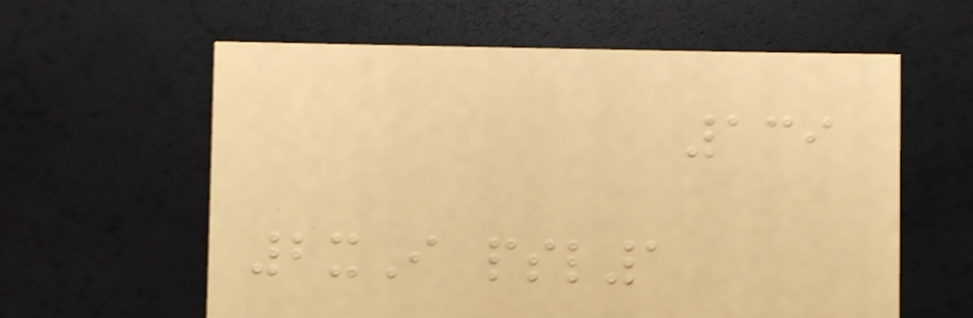139
2xI psl1
